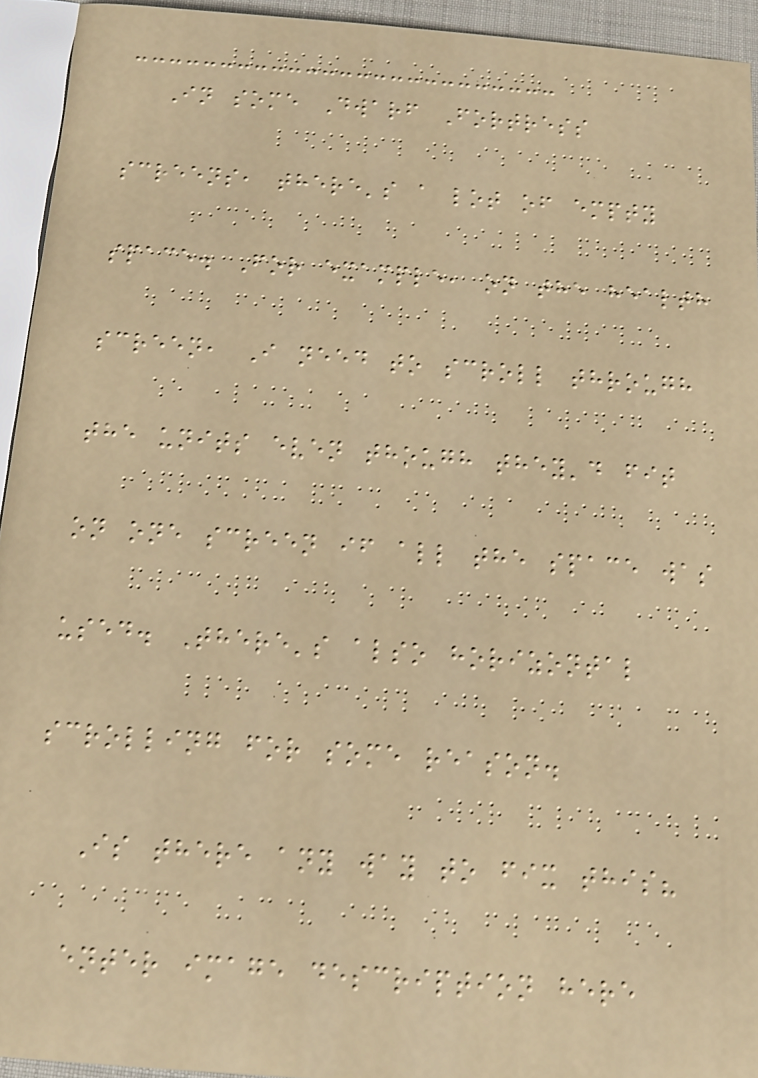In some Dwarf Fortress
screens, there's a lot of empty
space. For example, on the health
screen, I need to scroll through
the units even though they'd fit
on one screen if all the space was
used. There's also horizontal
scrolling for some reason.
Is there any way to fix this?
enter image description here
